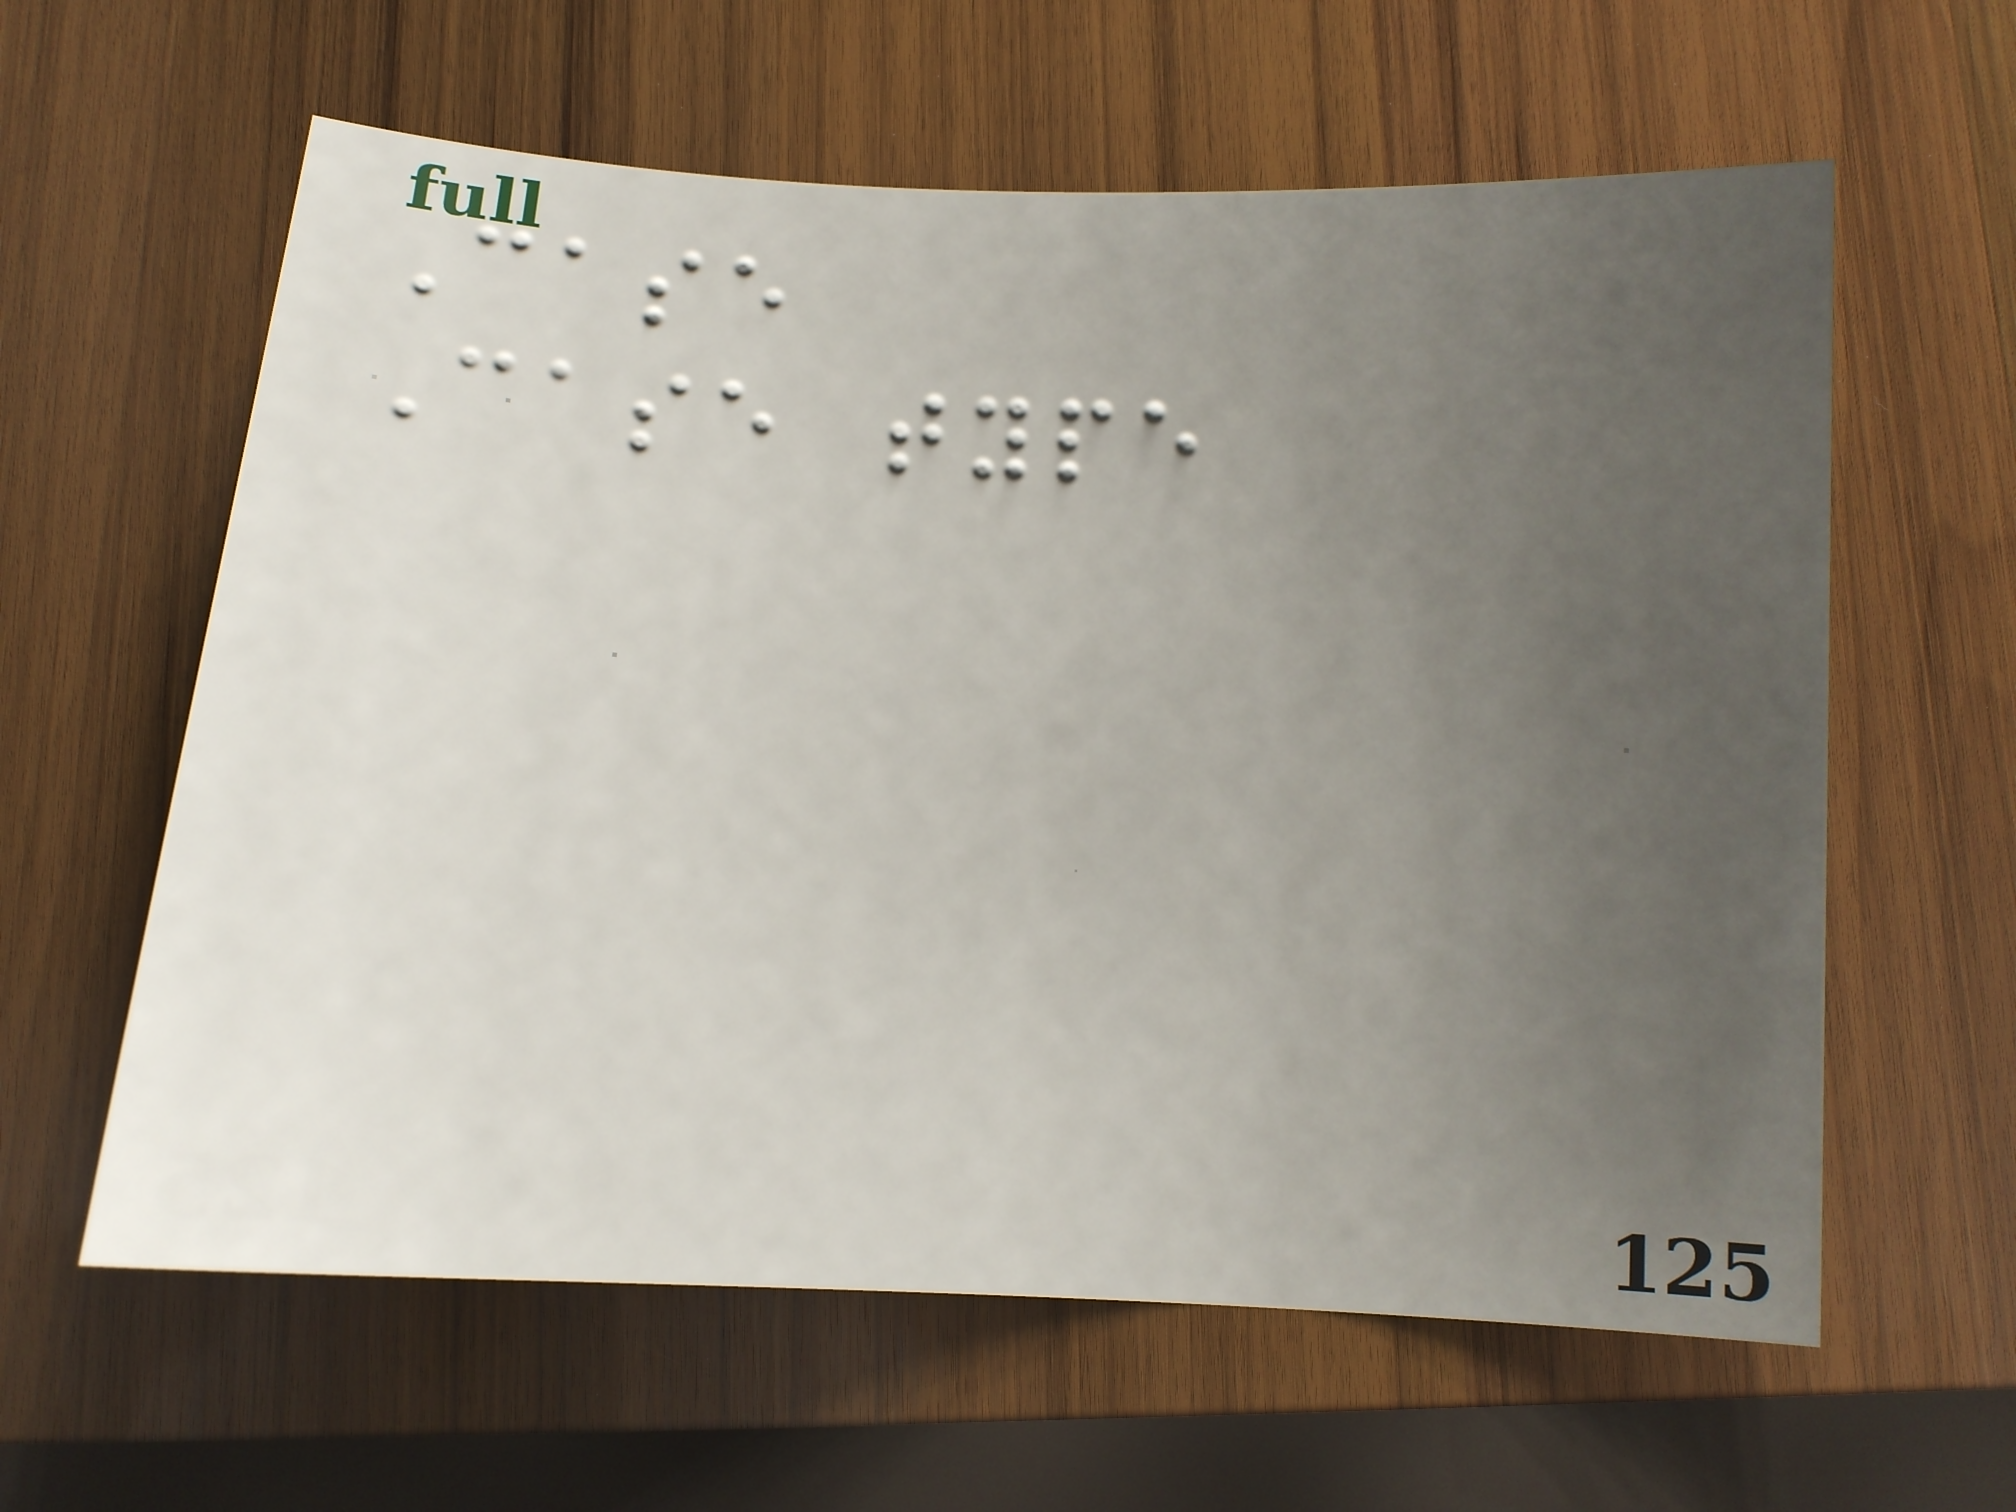Case
Case type
